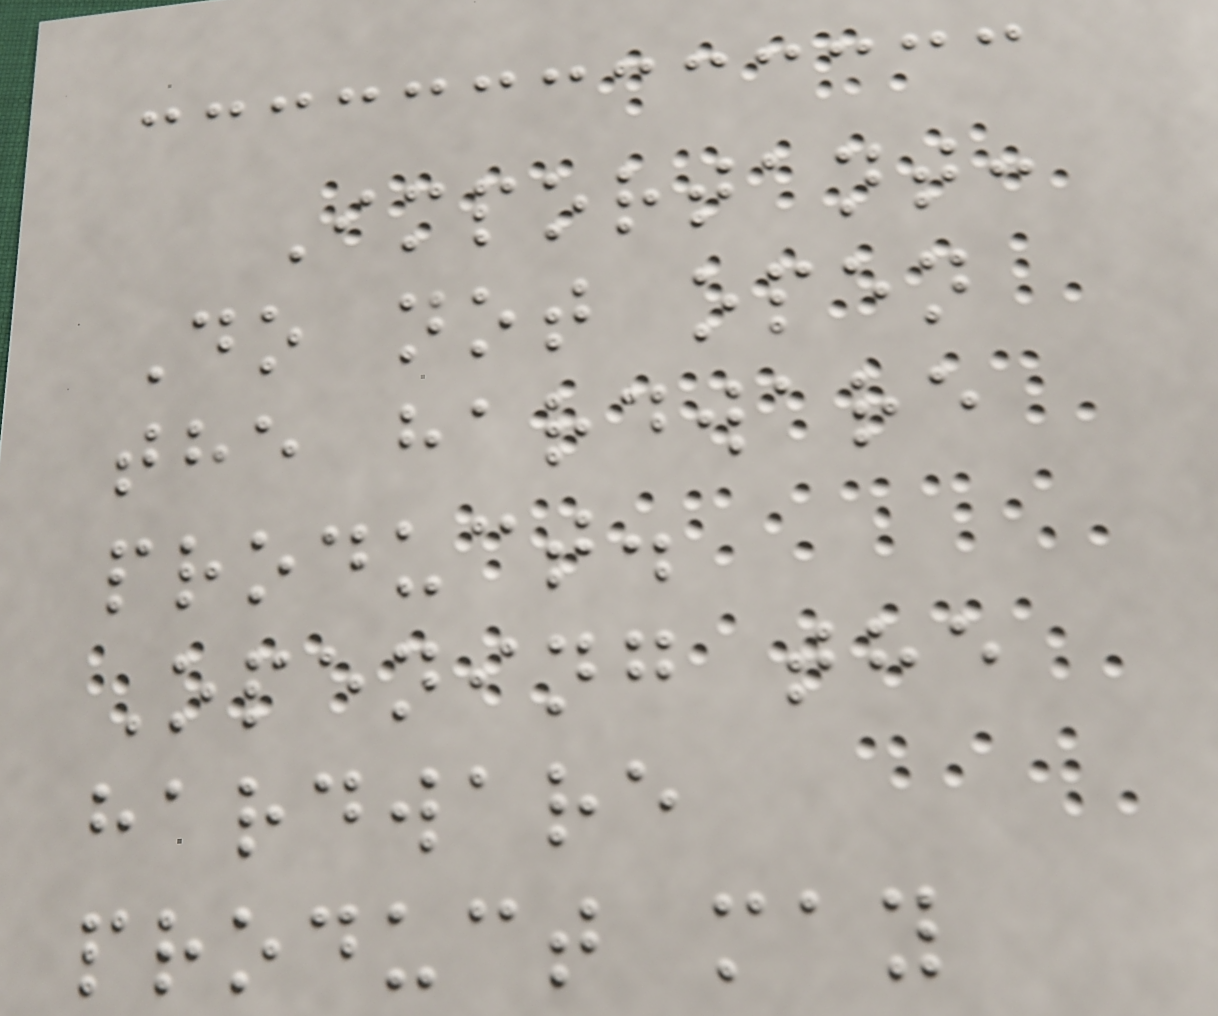Important:
Do not open
the hardware
product.
Opening the
hardware
product may
